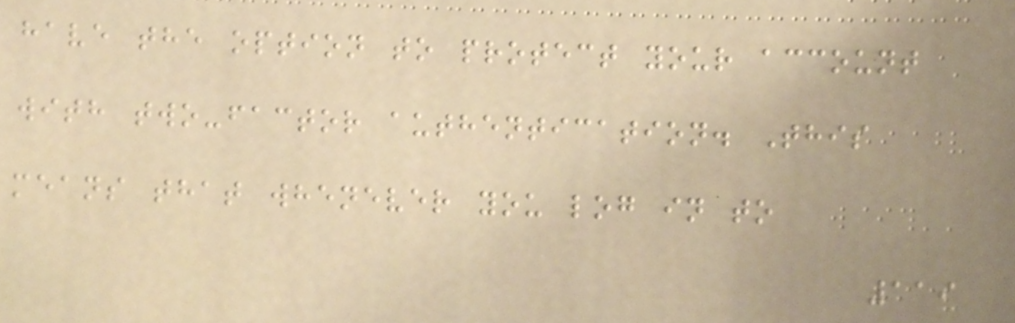have the option to protect your account
with two-factor authentication. This
means that whenever you log in to
119
